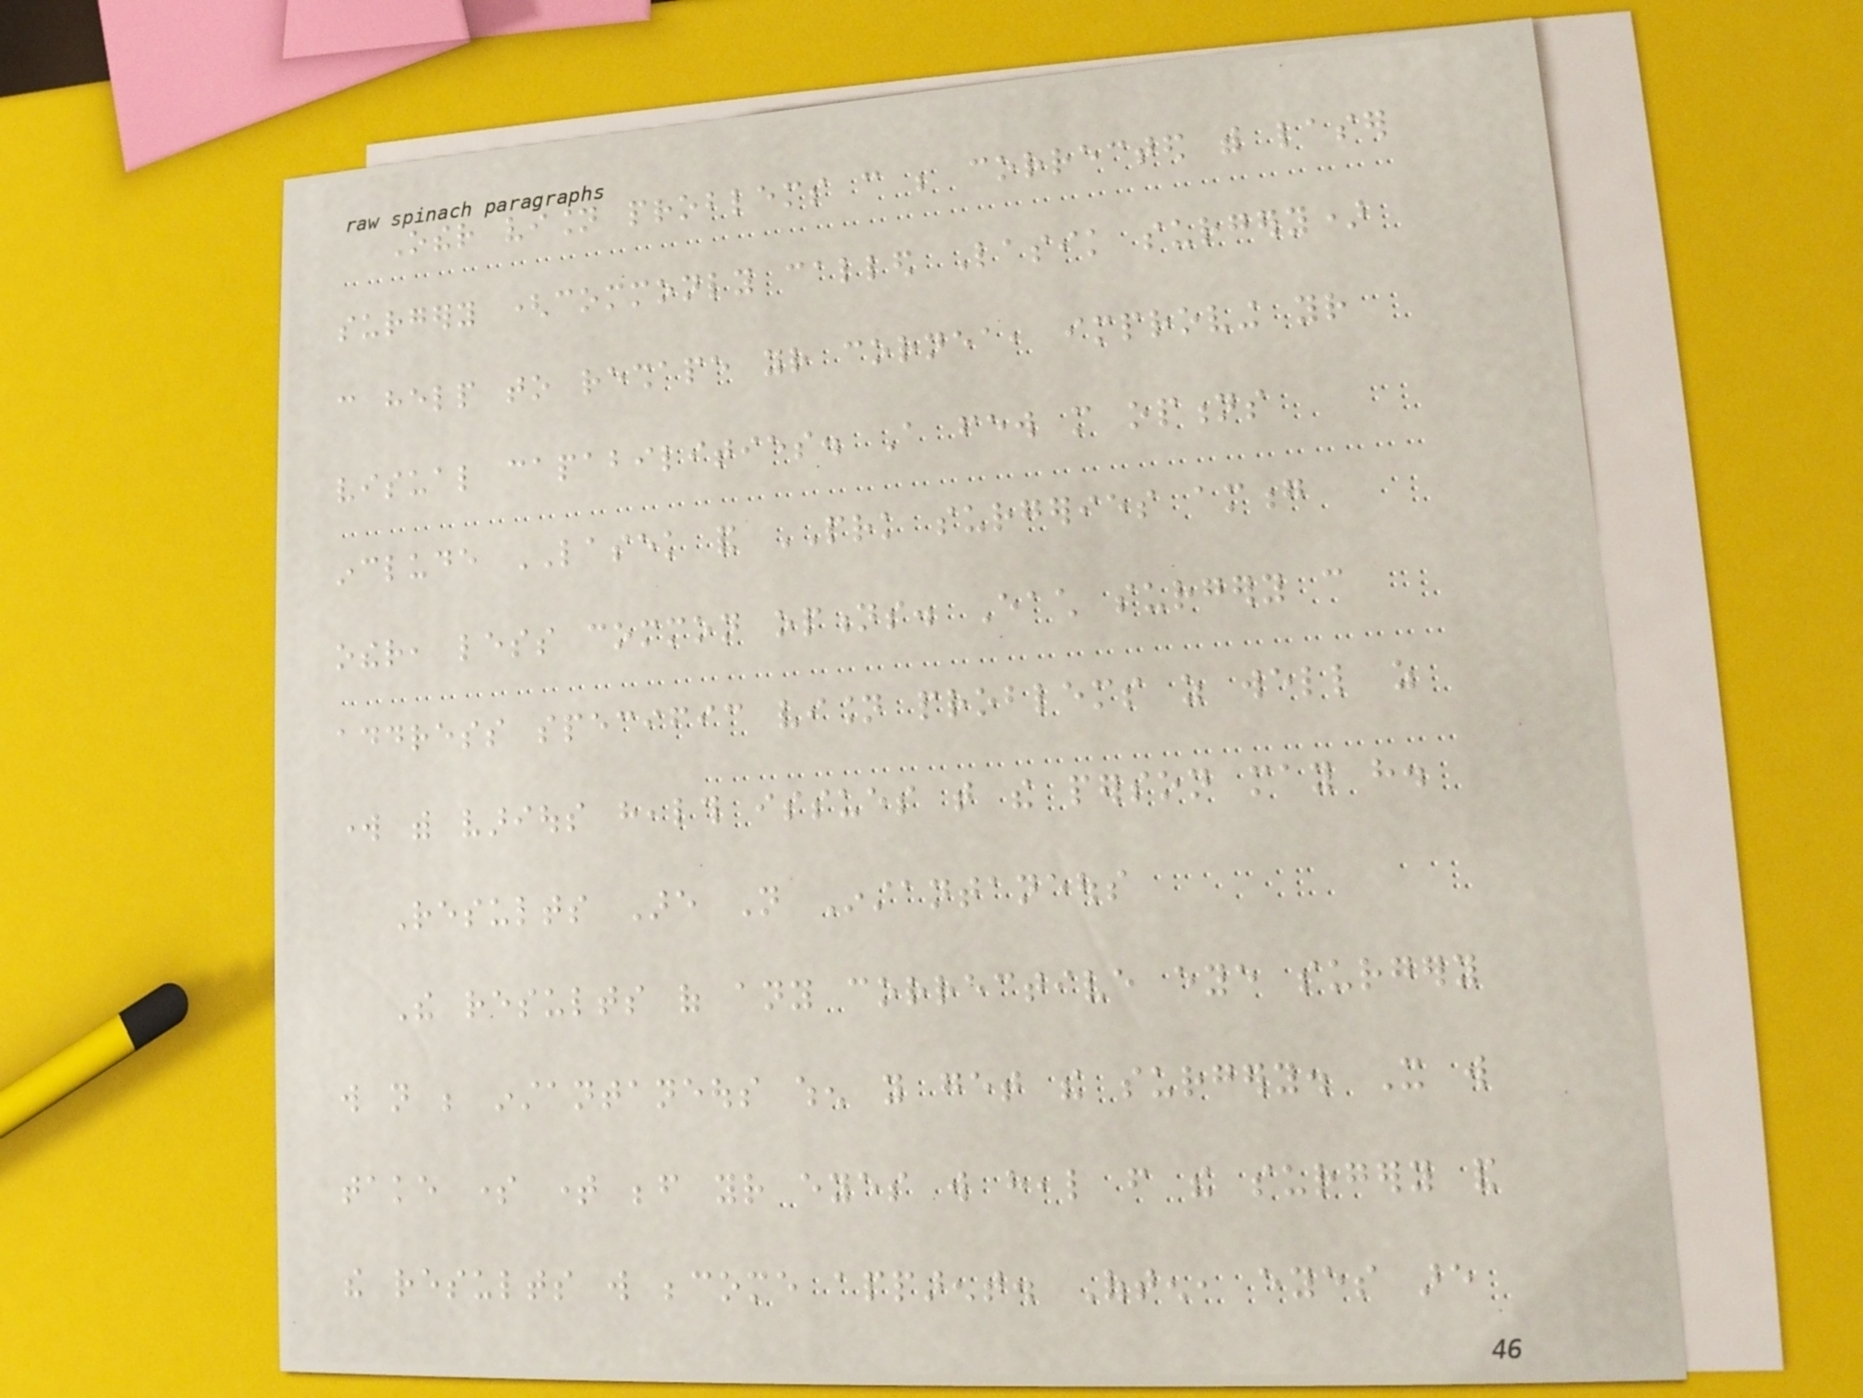Other vision problems can be corrected with laser
surgery (commonly called Lasik surgery)
can help to reshape your cornea, improving your
visual capabilities. A few more options
include LASEK and PRK surgeries among
other, less common options. Each surgery can
address specific vision problems as well as
work with various health issues that the person may have.
Results Are Not Instantaneous
The results of any corrective eye surgery
will not be instantaneous when you get the surgery. It will
take some time before your eyes will heal from the surgery and
the results will become apparent. Often, eyes are
